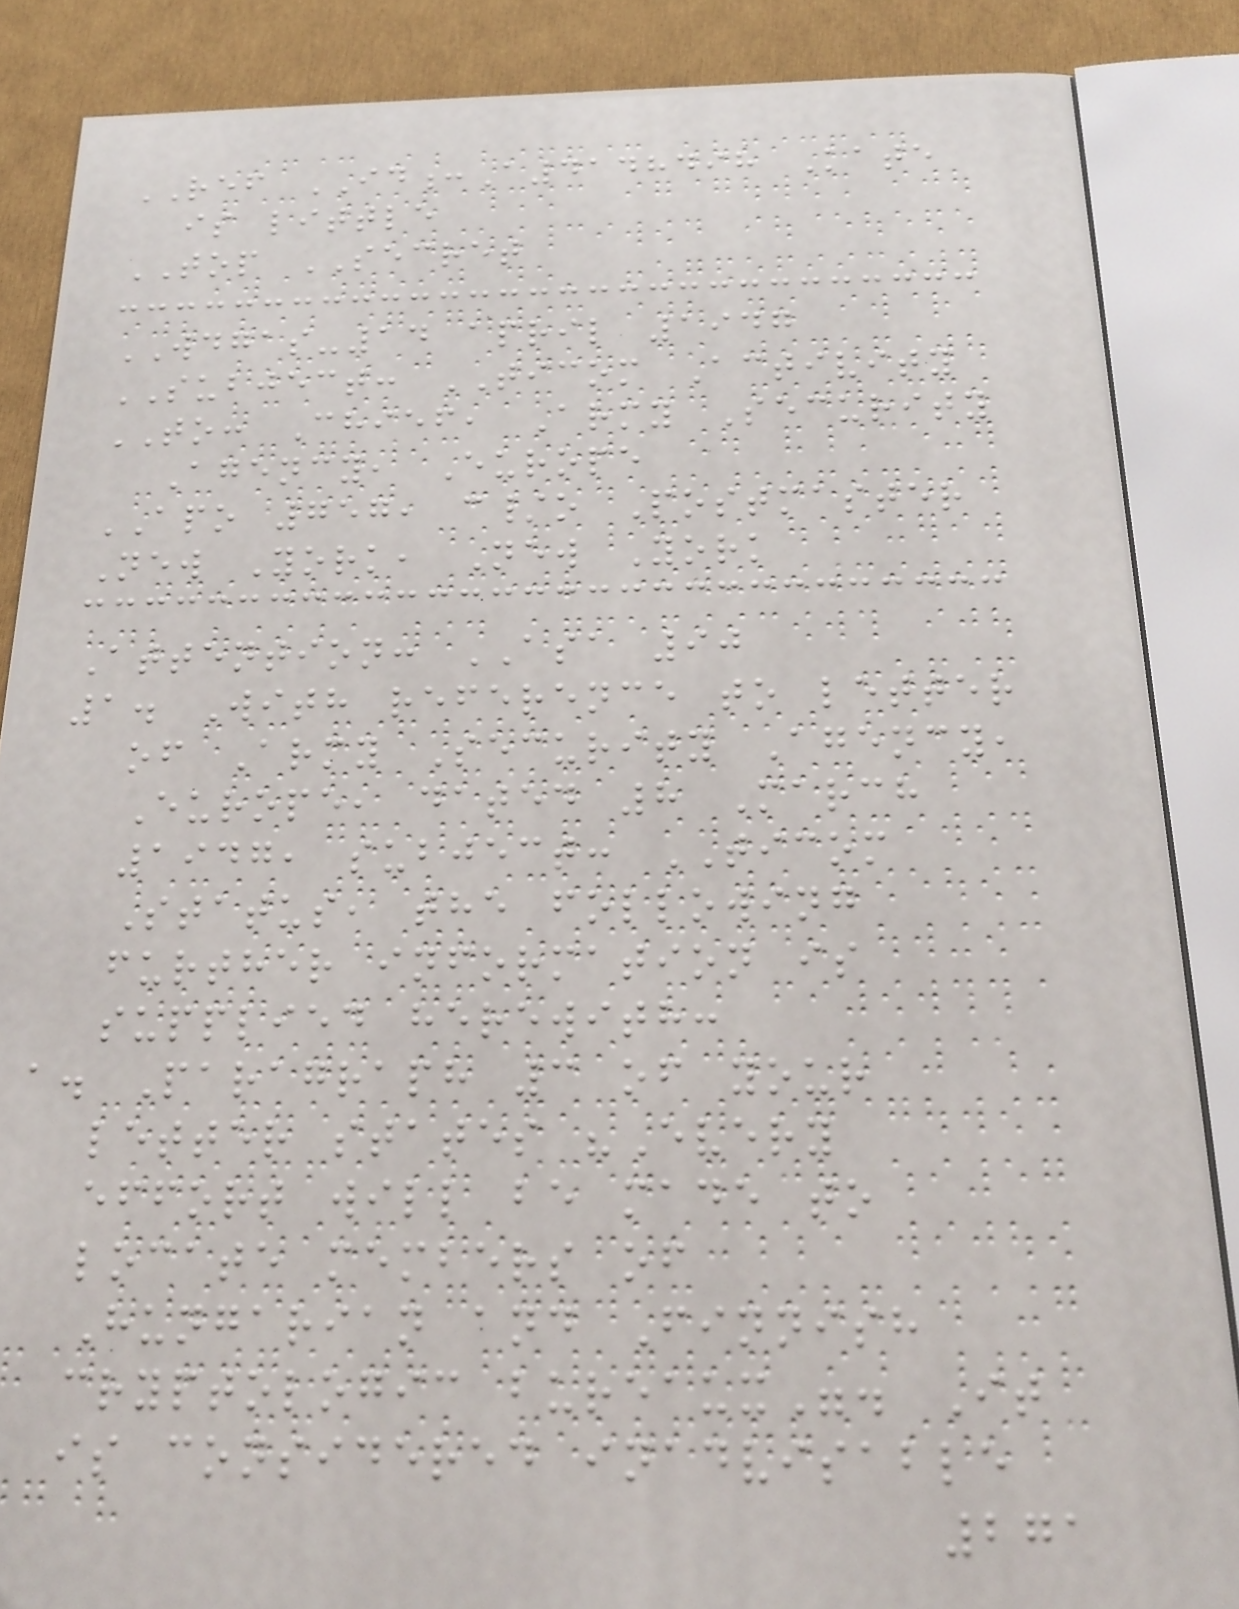REF ID:A4148498 Kate
is little
TOP SECRET
WDGAS-14 april 1947
SUBJECT: TICOM Activity
TO: Chief, Army Security
Agency, Europe
APO 757, c/o Postmaster
New York, New York
Attention: ASA 90
1. With reference to letter
of Army Security Agency,
Europe, dated 8 March
1947, subject: TICOM
Status, the following
further information is
supplied herewith:
a. Paragraph 3 of your
letter states "Every
effort will be made to
locate members of
Hungarian and Finnish
cryptologic bureaux". It
is considered inadvisable
271
